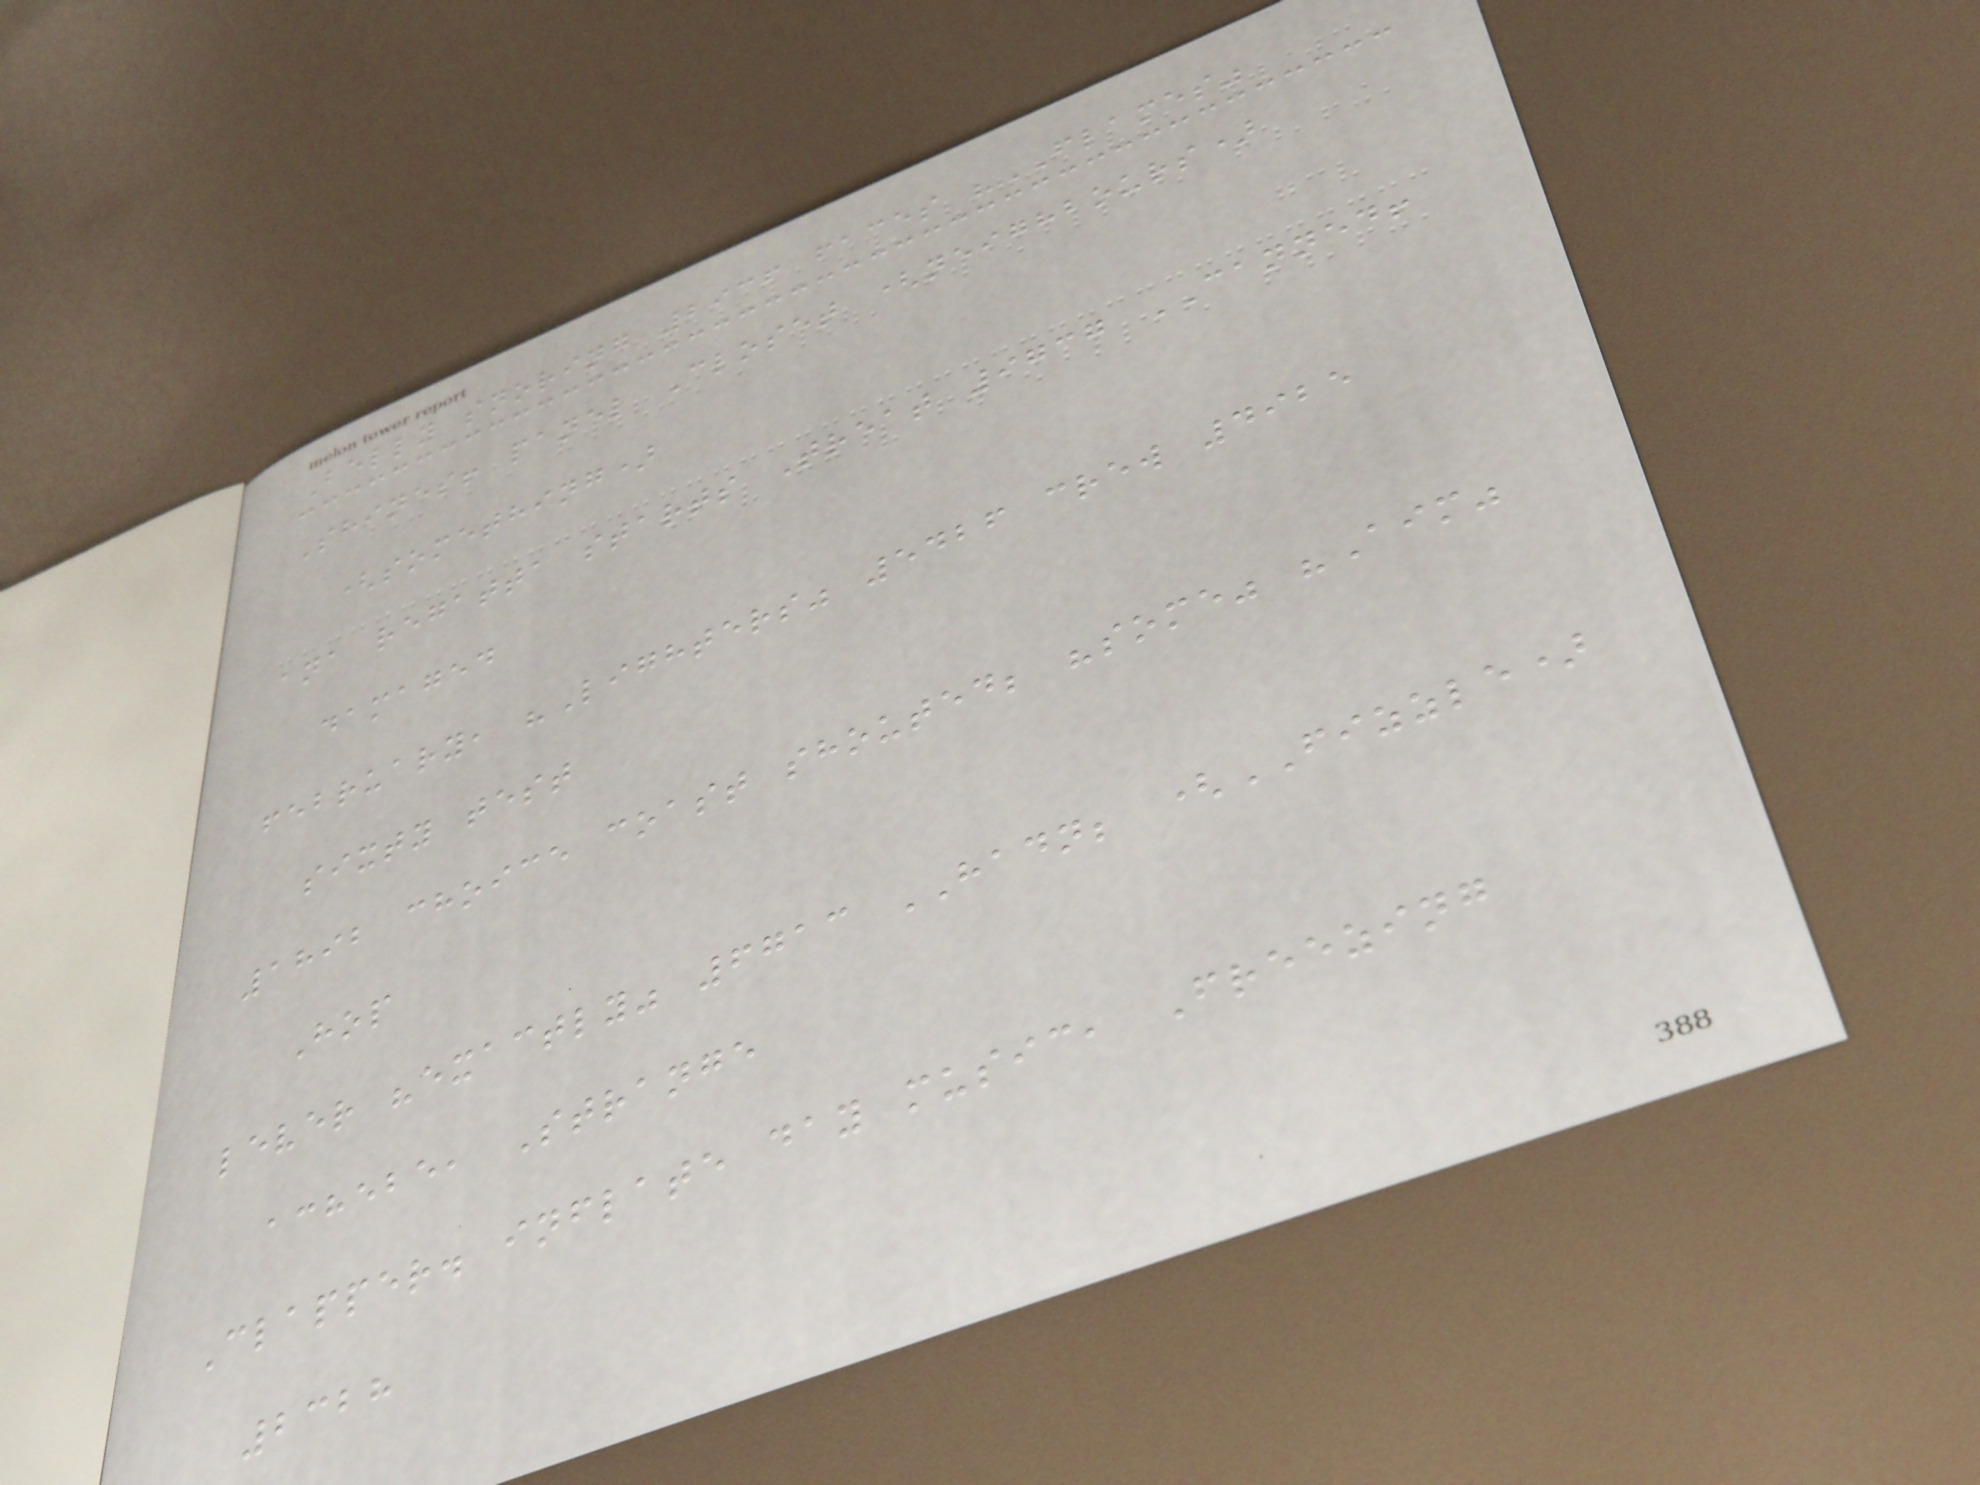Belly snoring 2936 faces "FLAMES"
Shines! panel Closet (neighbours)
(something)
ana regatta starts Treat 9737 CANNED!
damaged
february, "Lighters" 5426 crew 4925
sixty test
1892 choice coast shouted; "some" "Aim"
Hop
lever "exactly" 6713 HADN; (FIZZLE)
achebe, Strange
Clapper. inflate day music, Freezing
2328
